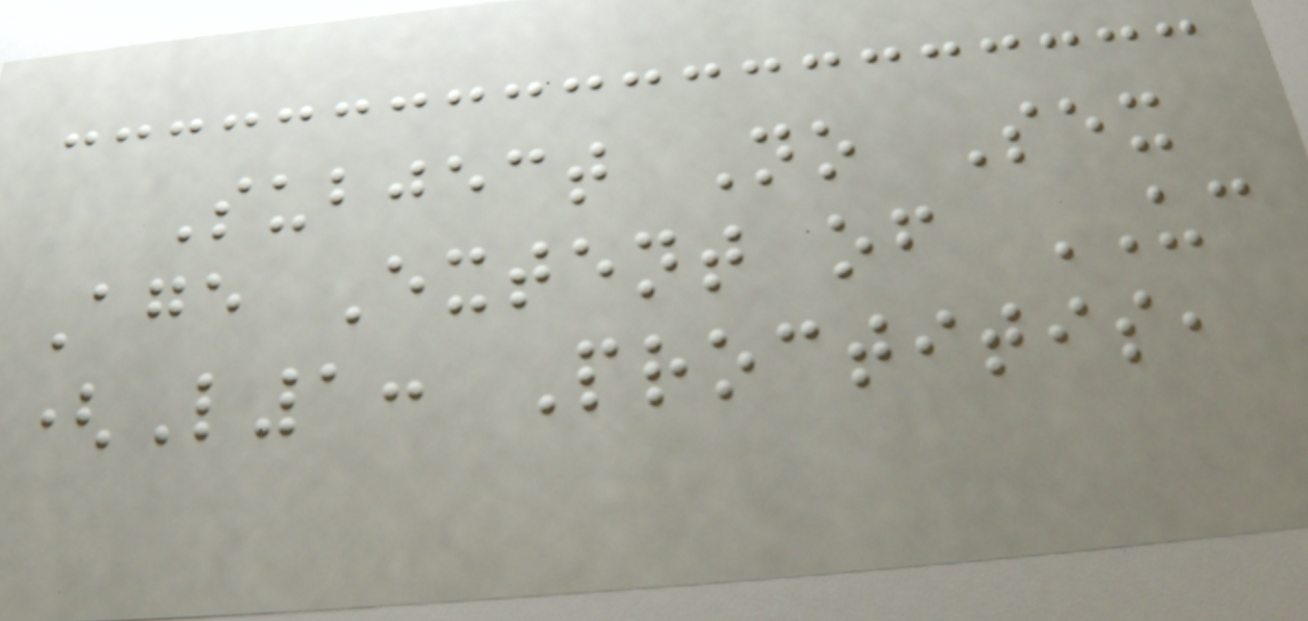Subject No Sex
Age Extent of UC
(L1: Proctitis,
